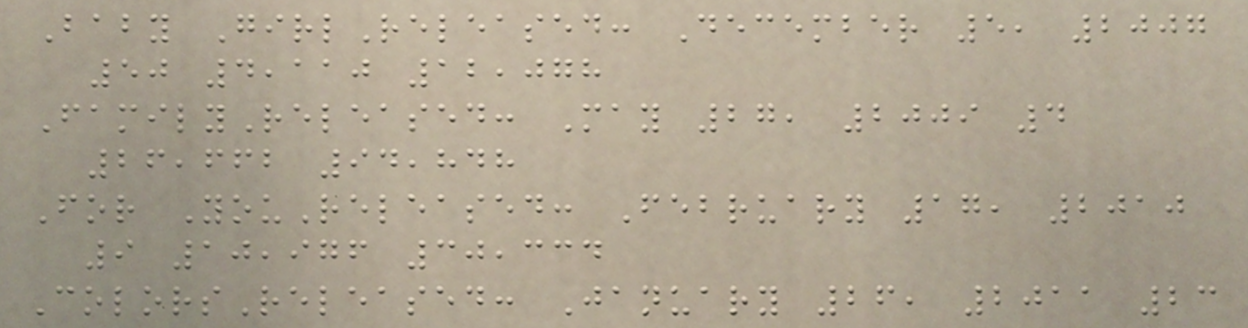Baby GirlReleased: December 5, 2007
50 4,110 12,078
FamilyReleased: May 27, 2009 4
26,662 94,848
For YouReleased: February 17, 2010
9 10,976 30,334
ColorsReleased: January 26, 2011 23
